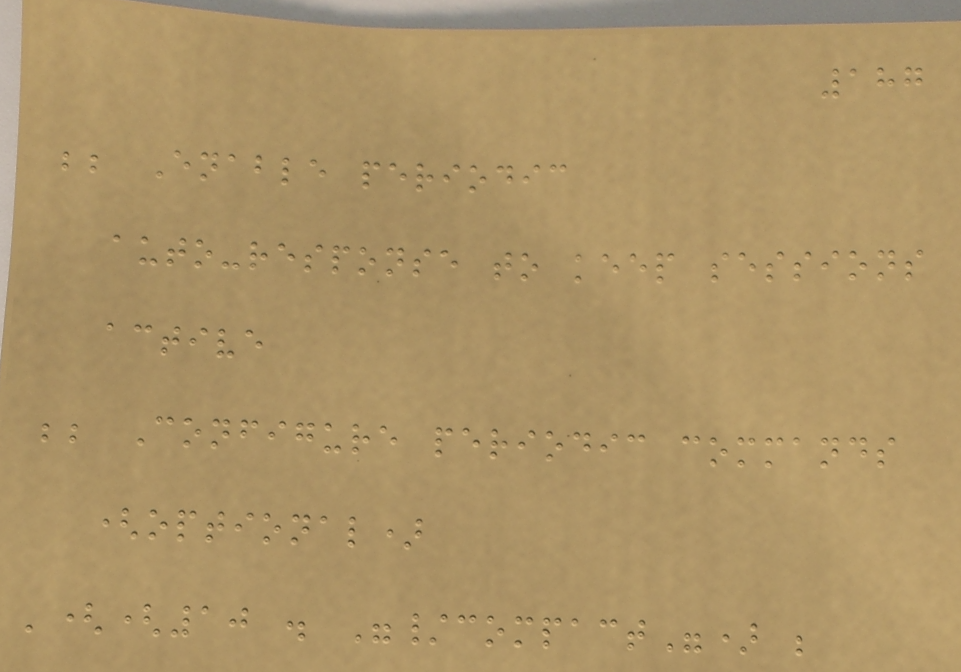187
;; Enable periodic
auto-response to keep sessions
active
;; Configure periodic commands
(optional)
'((10 . "/compact") ;
